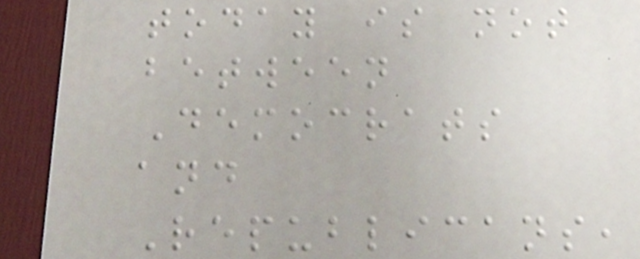today is not
between
Democrats
and
Republicans,
